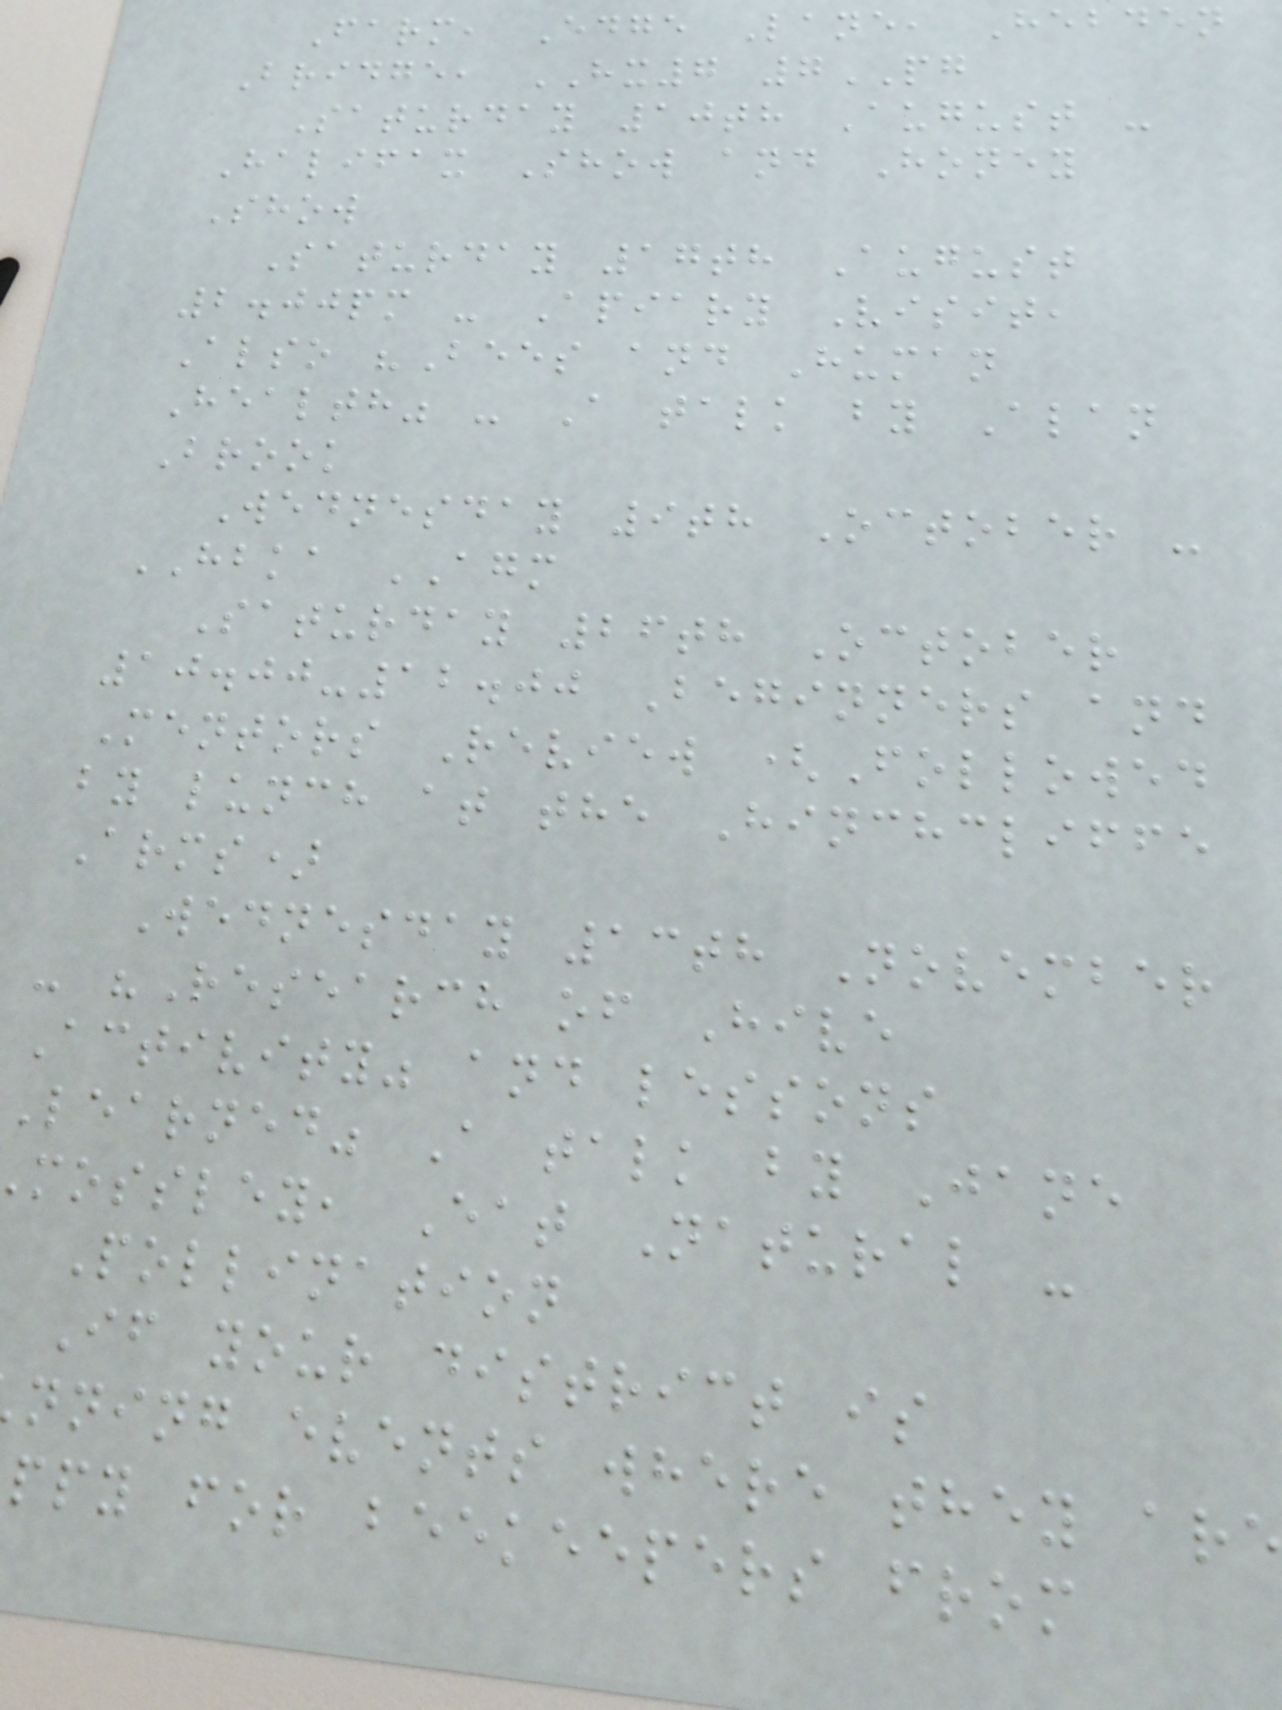Farm, Edge Lane, Hebden
Bridge, HX7 7PG
Saturday 10th August -
Halifax Show and Honey
Show
Saturday 17th August
2.00pm - Apiary Visit,
Also "Bees and Human
Health" - A talk by Alan
Brook
Wednesday 9th October -
HBKA AGM
Saturday 26th October
10.00-12.00 Beginners and
Mentors Review (Followed
by lunch at the Hinchcliffe
Arms)
Wednesday 13th November
- "Research of Hive
Activity" and lessons
Learned" A talk by Jane
mossley, Eat Natural -
Pollination
If your district is
nning events where they are
ppy for beekeepers from
